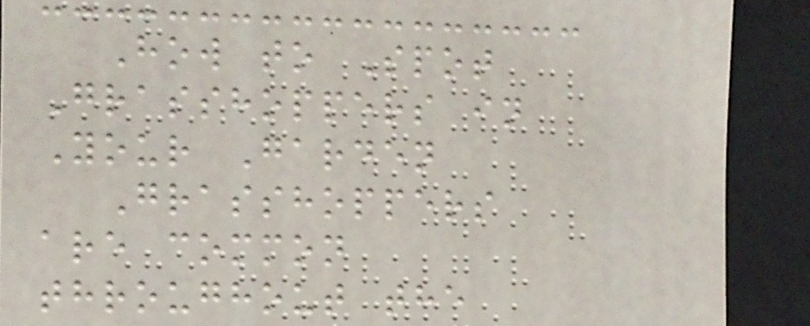How to Spot
Grasshoppers in
Your Garden
Grasshoppers
are common
throughout the
